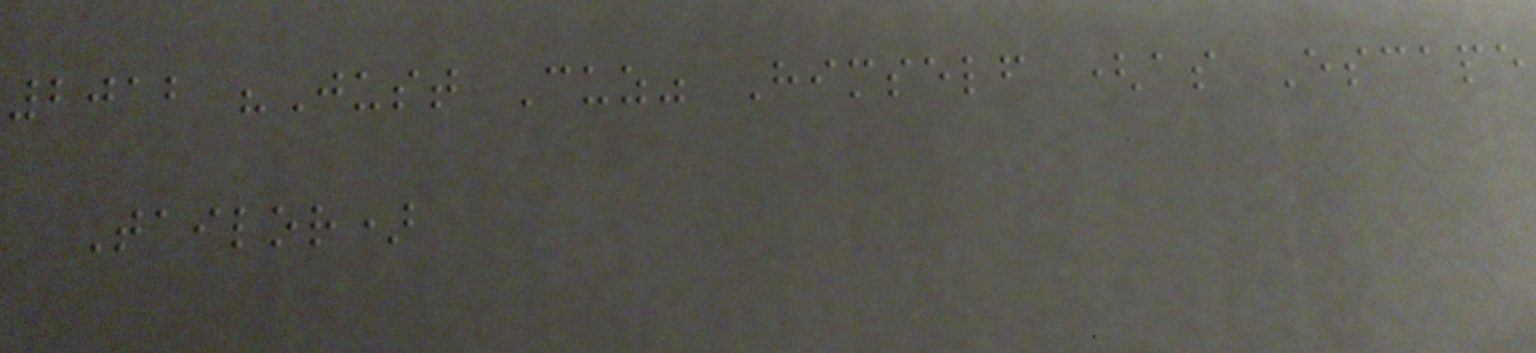2012 "Just Cuz" Himself (as Escape
Tailor)
